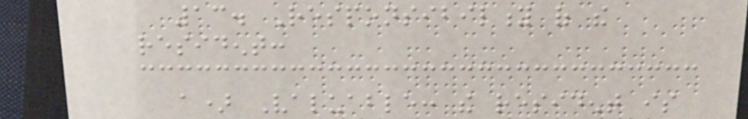13. Responsibility of the
resident:
a) Valuable: the resident is
